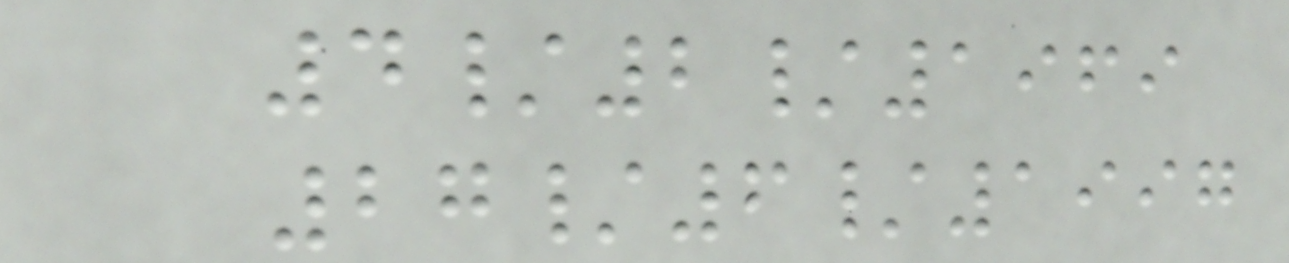4/2/1969
27/6/1997
